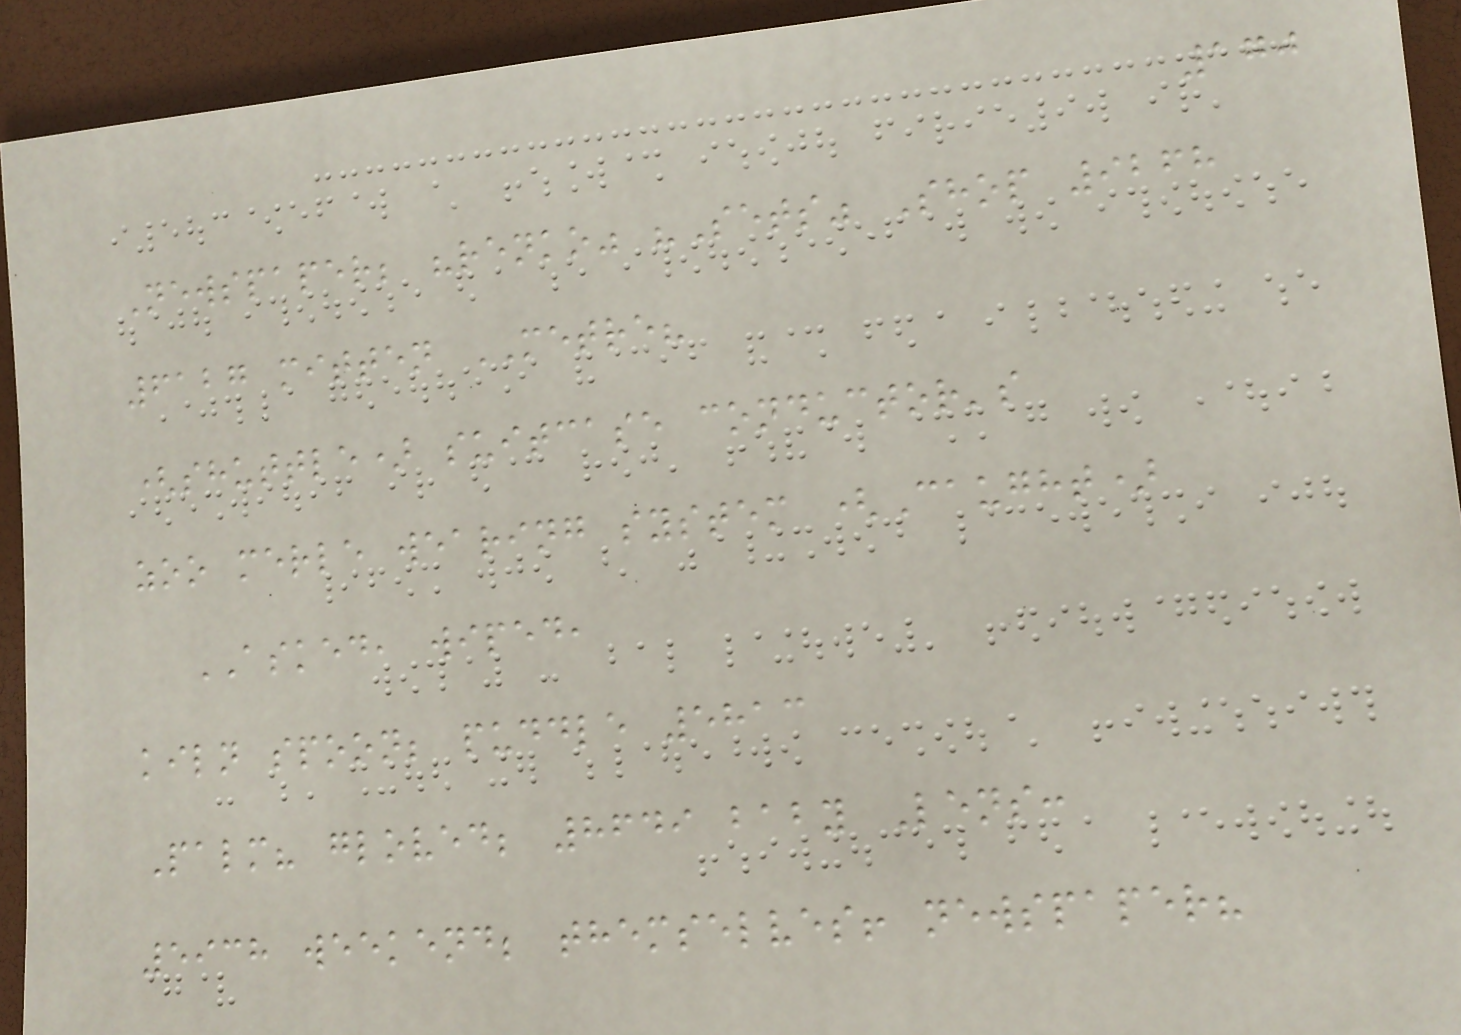170
Newspaper; "renko" "Sets" Shop 9268
6127 mitten METRE?
(shuttle) suitcase conductor's
zoo merle wearing system (Caught)
ASKED, wiped,
kiln spoon; puddle 5813
Palm? gloved; 8649 baby Lens:
5938 weekend; themselves! newspaper?
